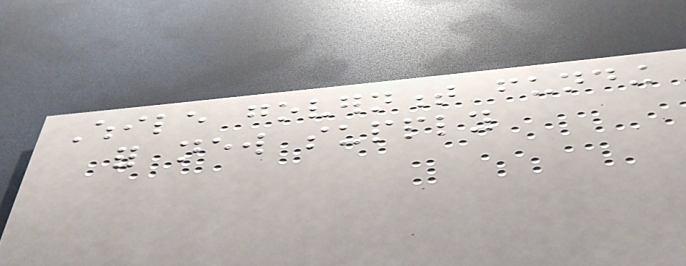While government funding
for new supply
